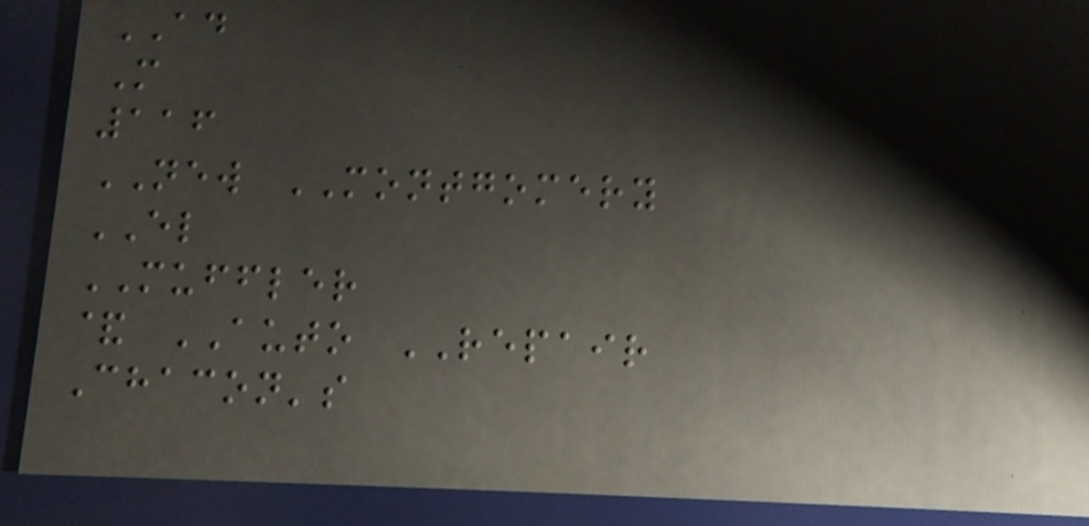AD
M
116
NEW MONTGOMERY
EL
MUFFLER
& AUTO REPAIR
Chacon's
